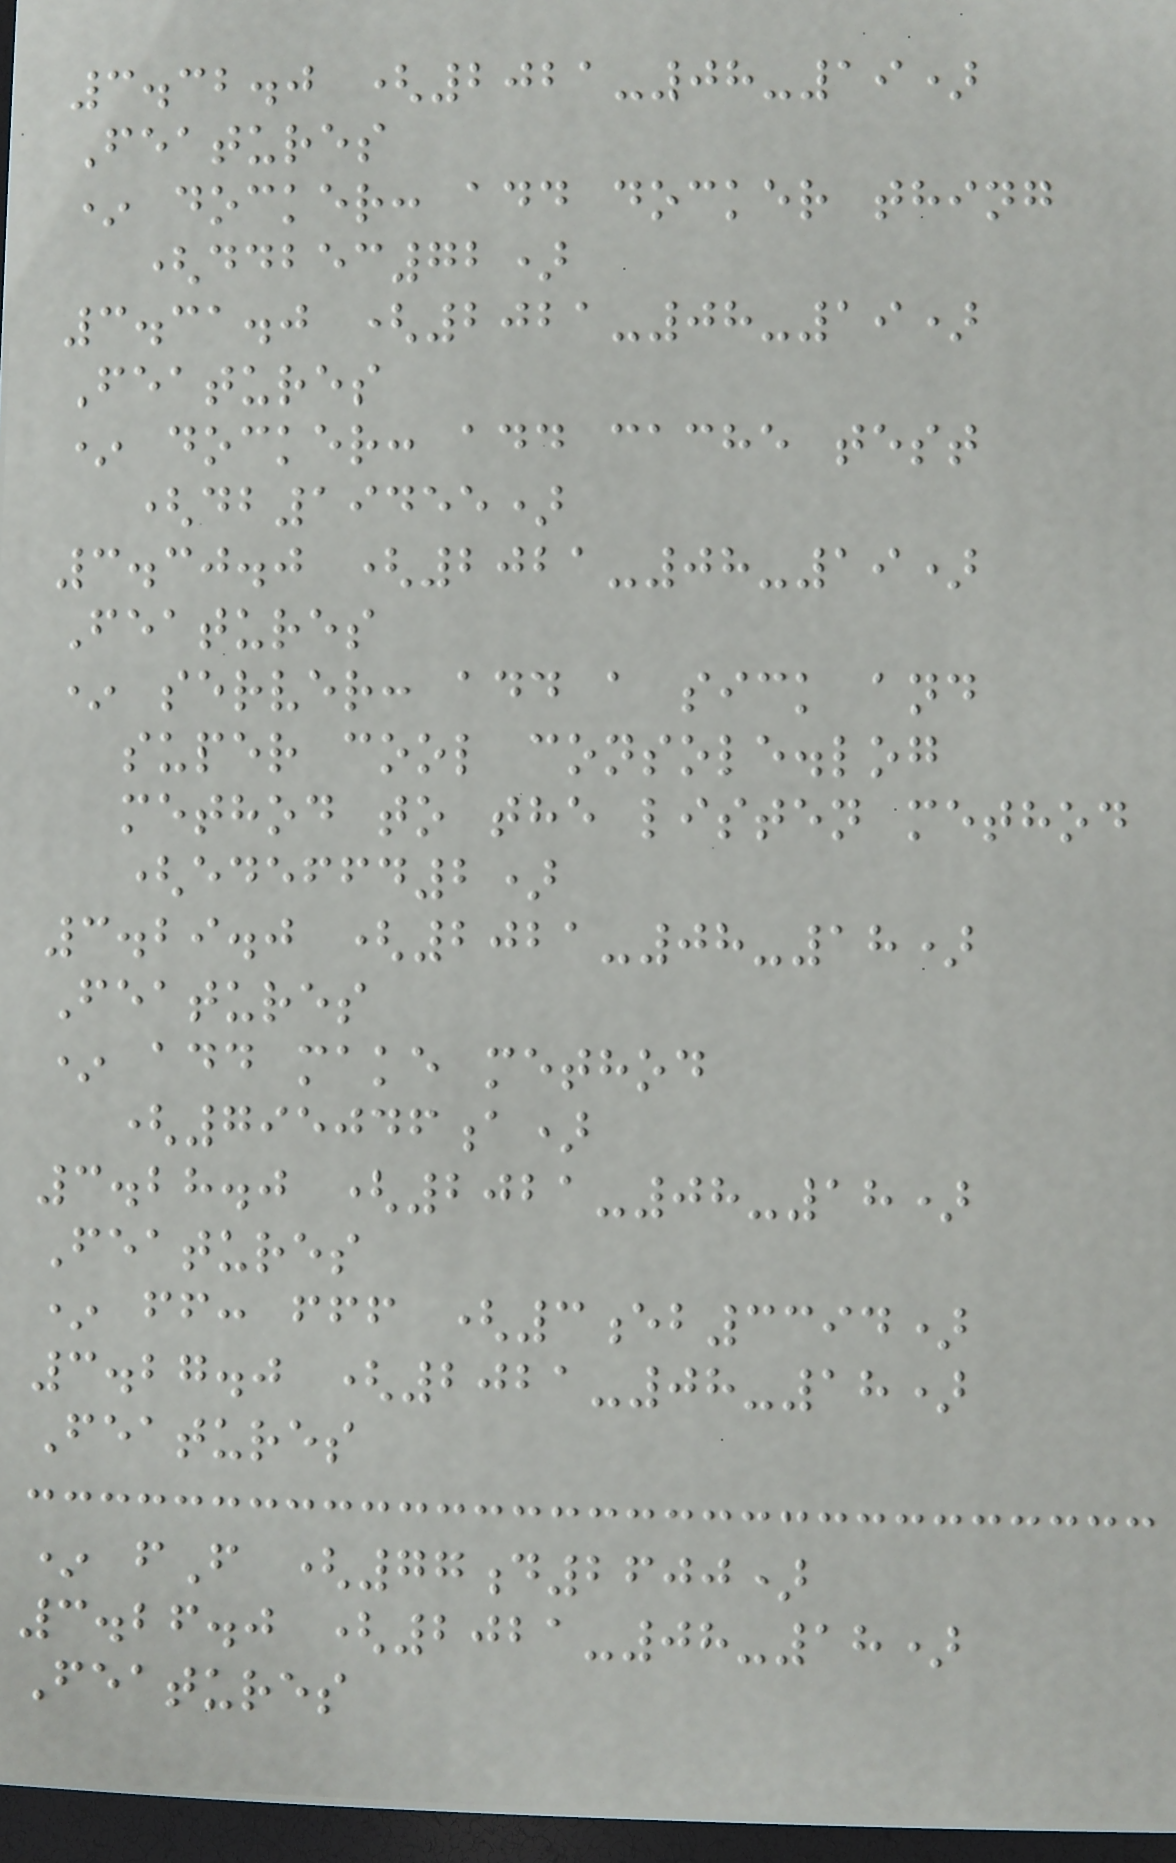3.32.0 (2021-08-19)
Features
* docker: add docker thing
(ddbec72)
3.31.0 (2021-08-19)
Features
* docker: add cache test
(db19455)
3.30.0 (2021-08-19)
Features
* server: add a sick and
super cool console.log
method to the listen method
(edeffd2)
3.29.0 (2021-08-18)
Features
* add make method
(795046a)
3.28.0 (2021-08-18)
Features
* ff: fff (3eb3394)
3.27.0 (2021-08-18)
Features
* fF (77d2600)
3.26.0 (2021-08-18)
Features
